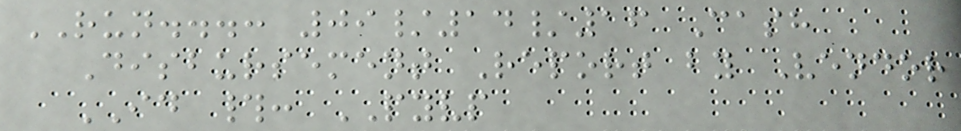RUN...: 09/14/16 Cash
Disbursement Report by Vendor
ID #: PYVP
